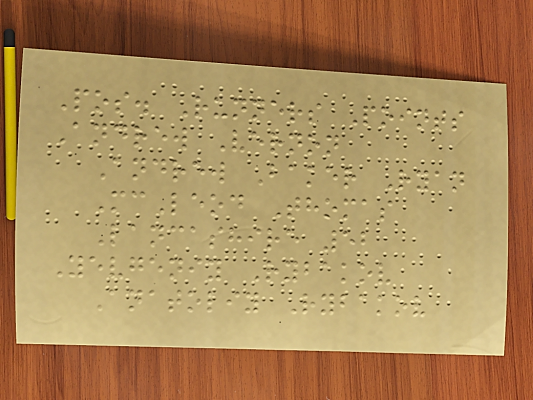Pos. Runners Points
Andrew Vernon
Andrew Baker Ryan
McLeod Thomas
Lancashire 52
Yevgeniy Rybakov
Anatoliy Rybakov
